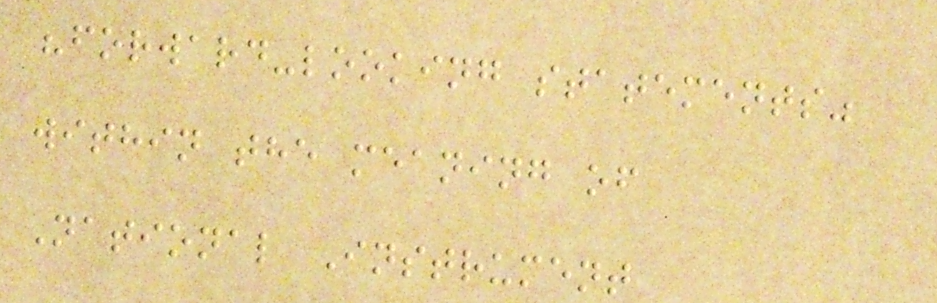"forward-looking statements"
within the meaning of
National Instrument
